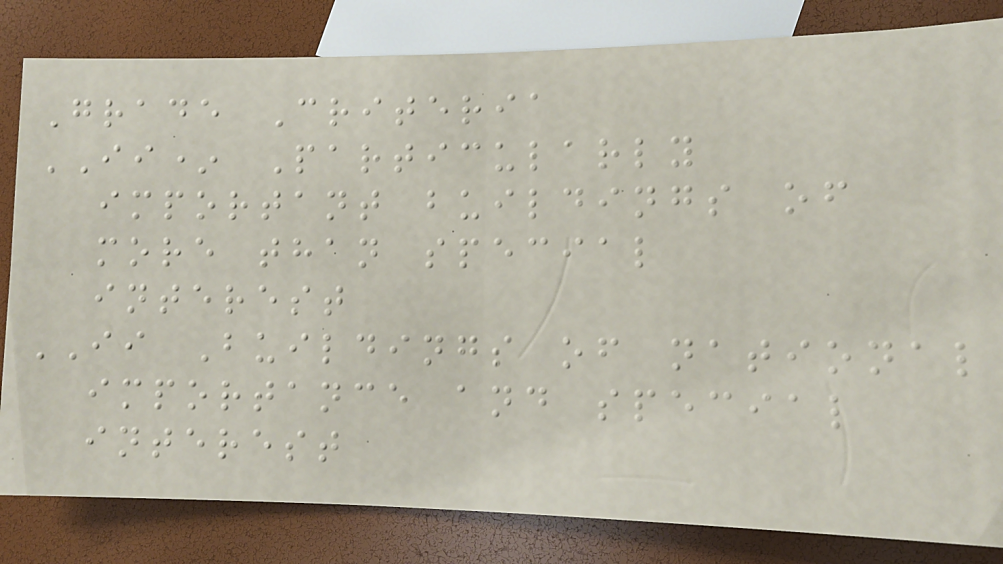Grade Criteria
II* Particularly
important buildings of
more than special
interest
II Buildings of national
importance and special
interest
